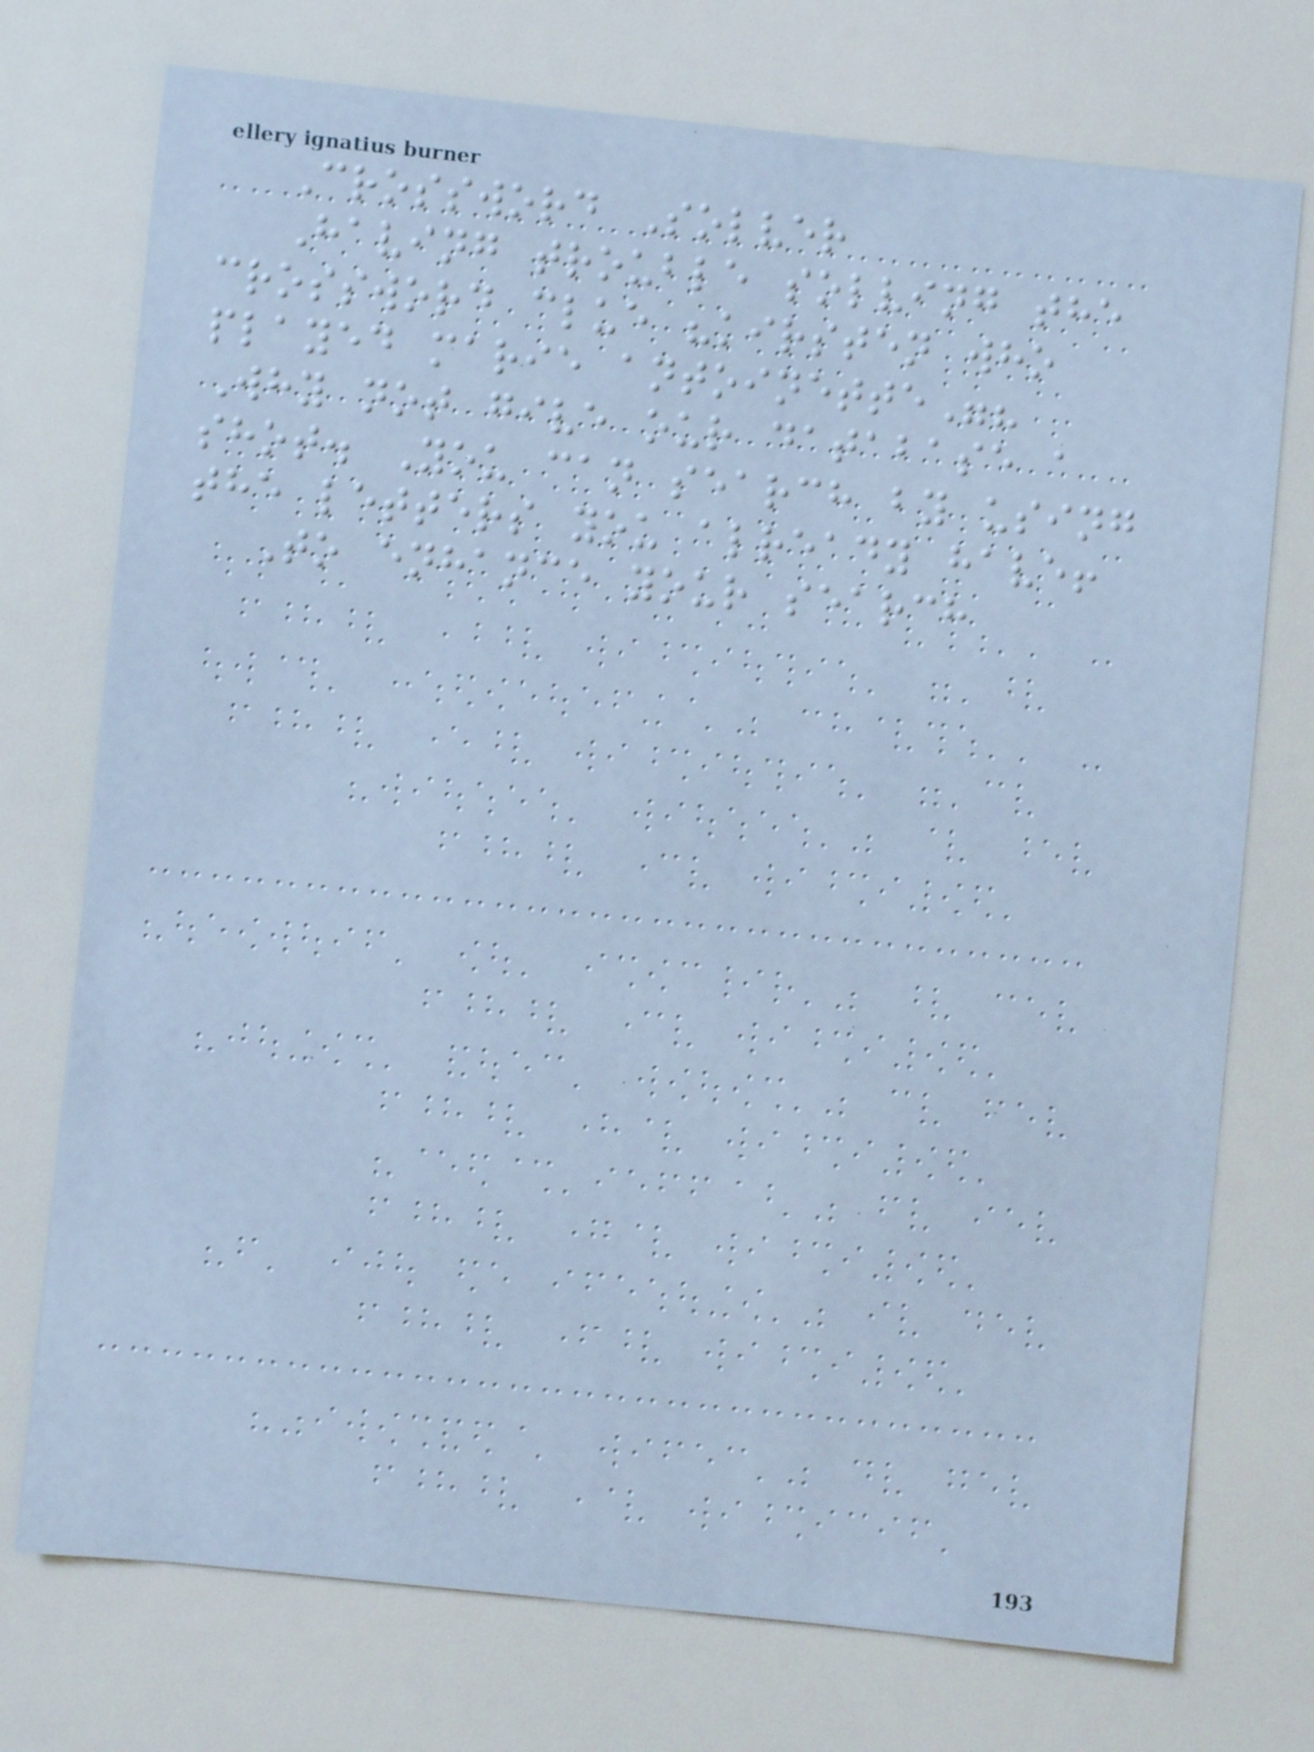Crossword Solver
Having trouble solving the
crossword clue "kirsten who
played marie antoinette"?
Why not give our database a
shot. You can search by using
the letters you already have!
To enhance your search
